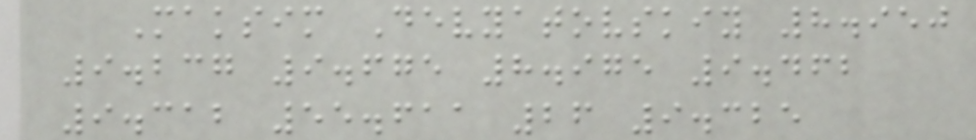Maksim Devyatovskiy 8.950
9.237 9.675 8.975 9.462
9.312 55.611 26 9.325
